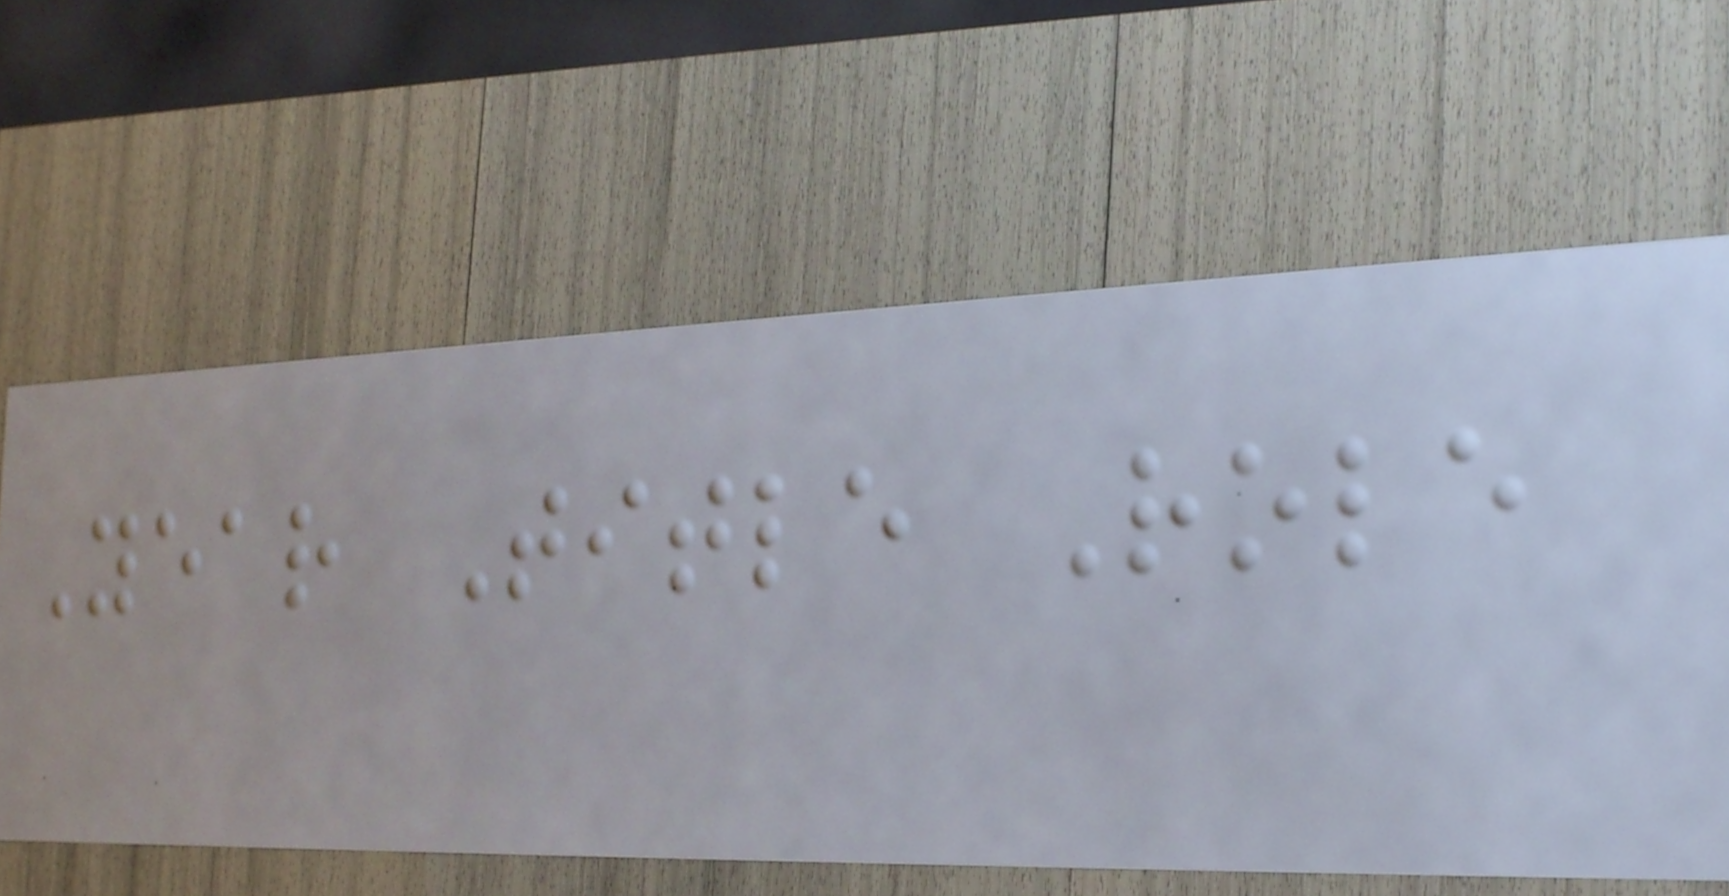Year Title Role
